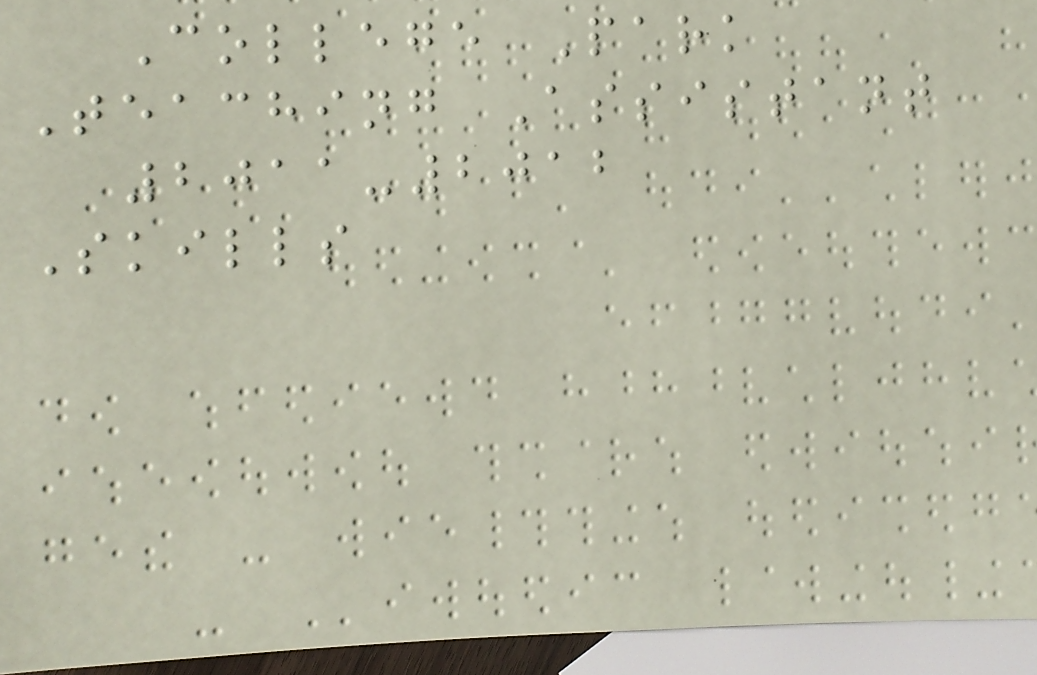College Park
Teaching Assistant
2011-2012
Skills
